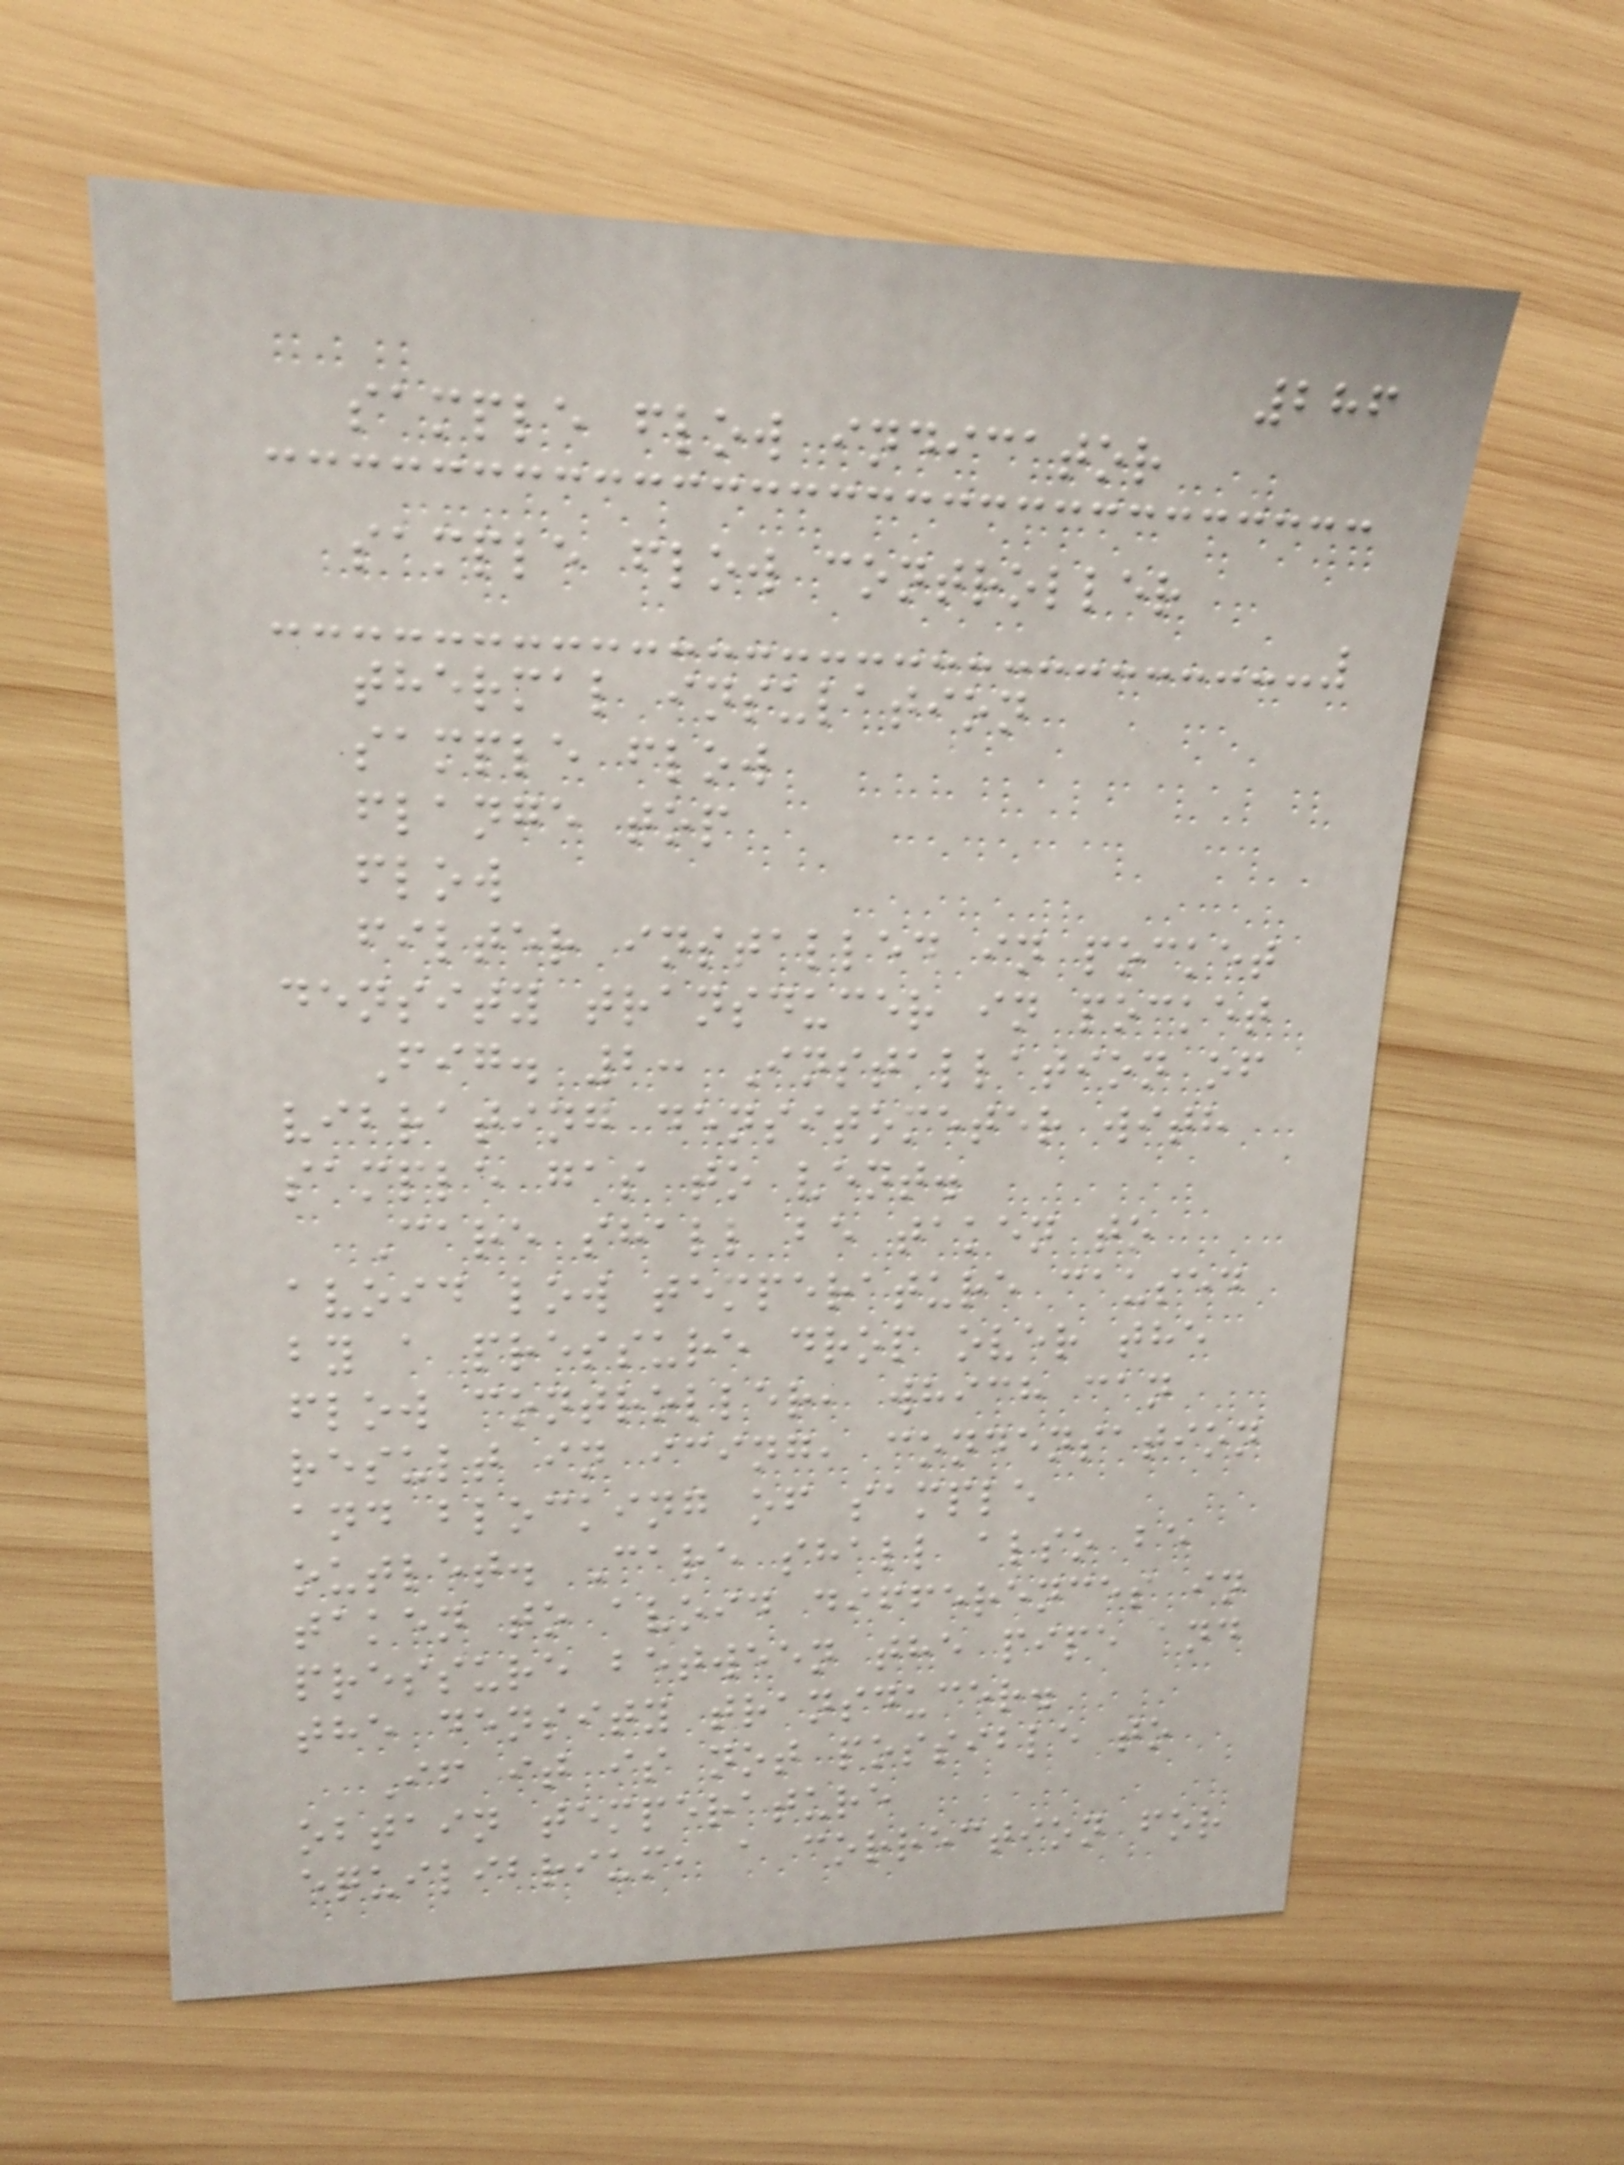286
sample flow indicator
sample flow controller
thermal insulation
sample flow
flange top
flow
filter installed in pocket
density transducer in pocket
Fig. 2: Installation of
vibrating densitometer with
sample gas to vent.
Care shall be taken to
avoid low temperature caused
by a pressure drop over the
flow controller, which can
result in icing, condensation
and blocking of sample
outlet. Care shall also be
taken to avoid differences in
pressure between the pipe and
the density transducer.
If it is not possible to
obtain temperature
equilibrium, a correction for
